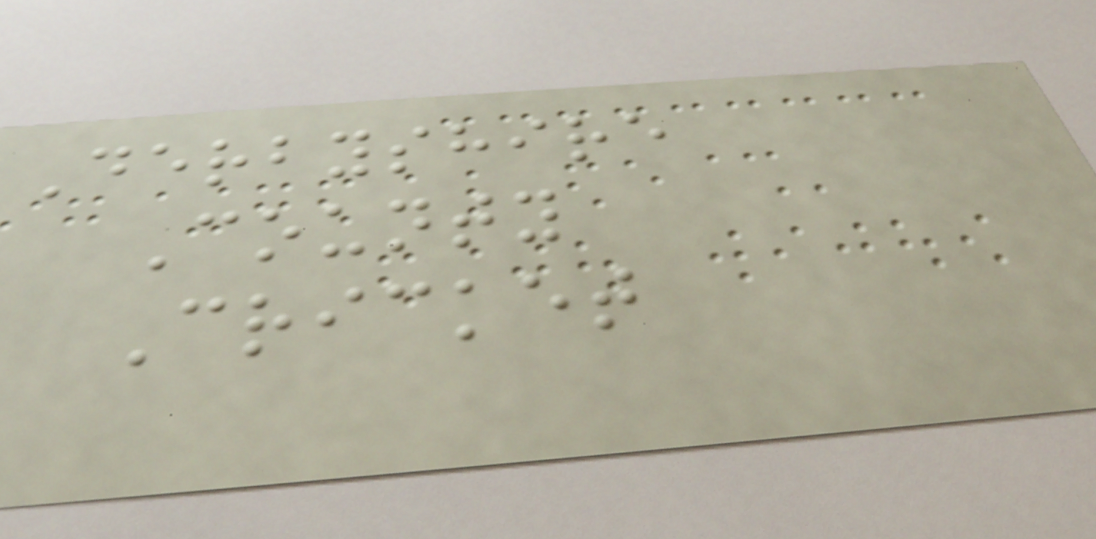Derbyshire
County
Cricket
